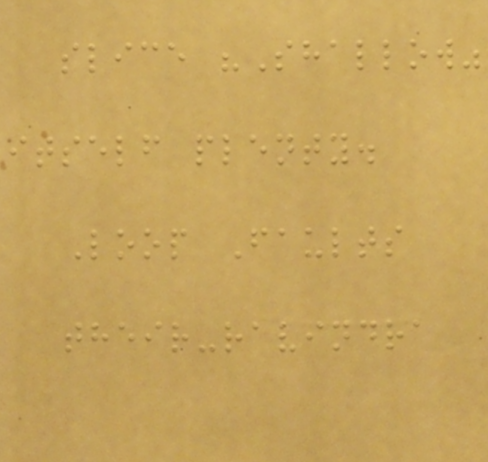slice "Shallow"
itself plenty.
Loop Faults
their-ravindra
